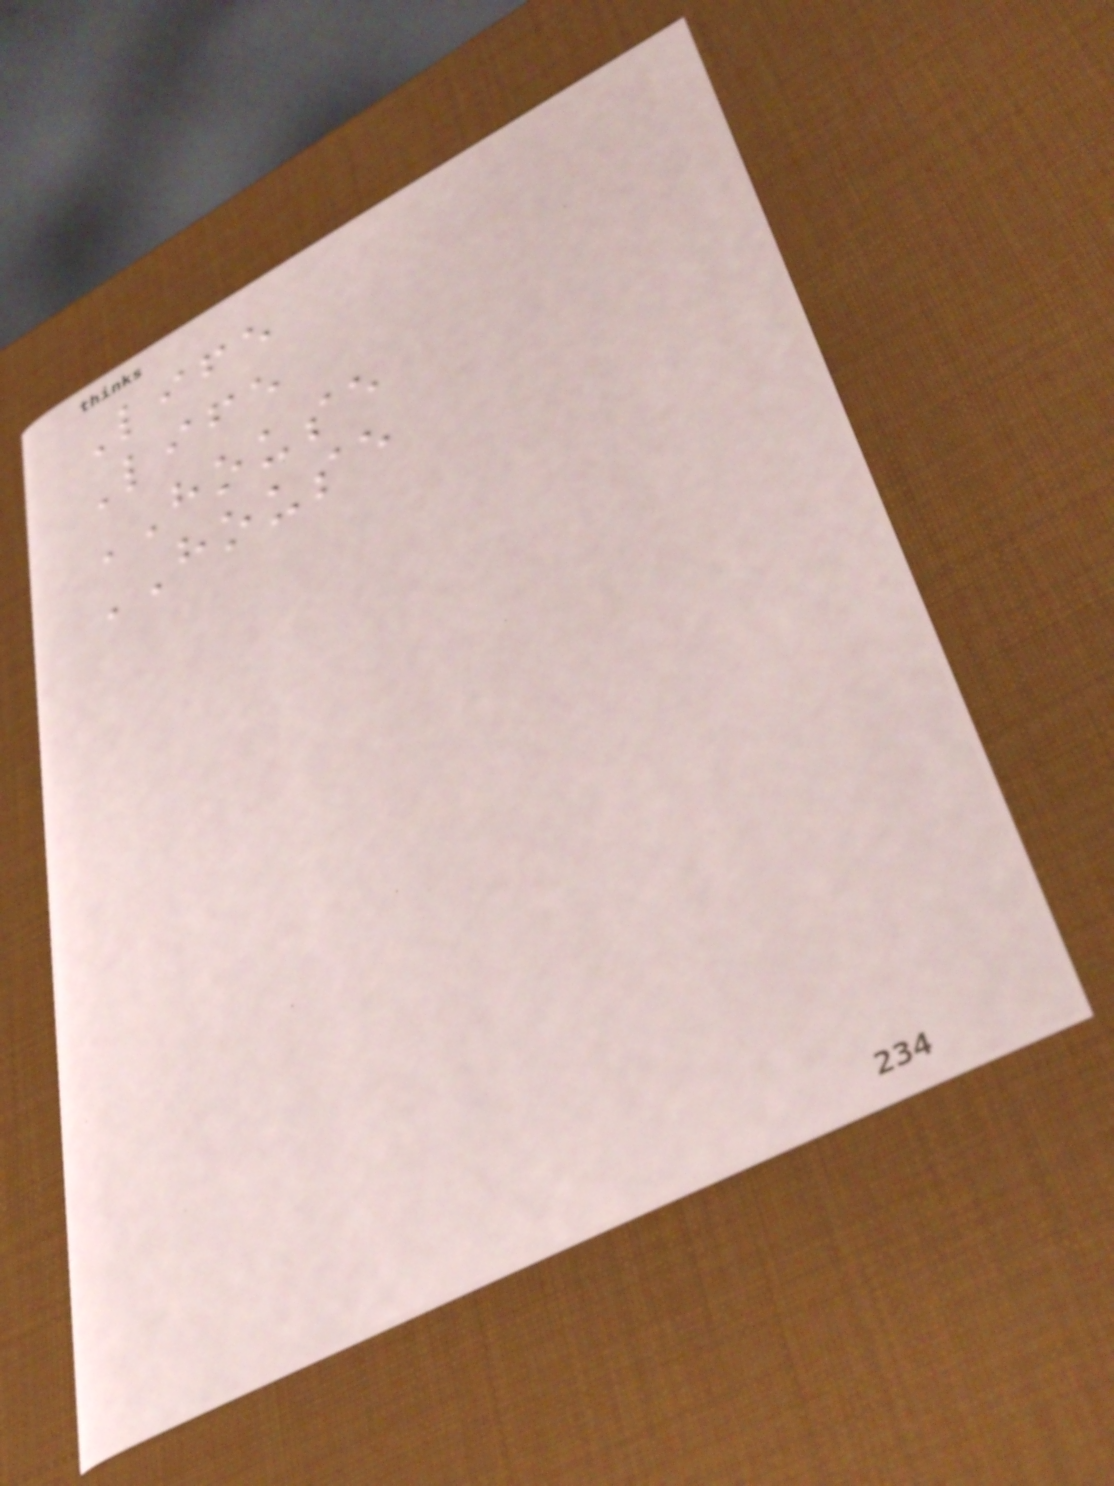Life
Life
HOUSE
HOUSE
